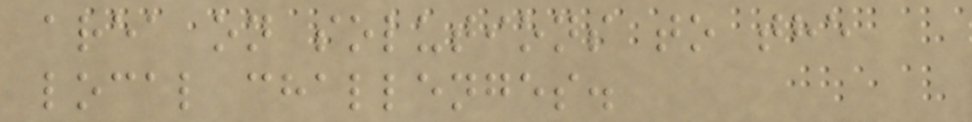area on solutions to the
local challenges.
